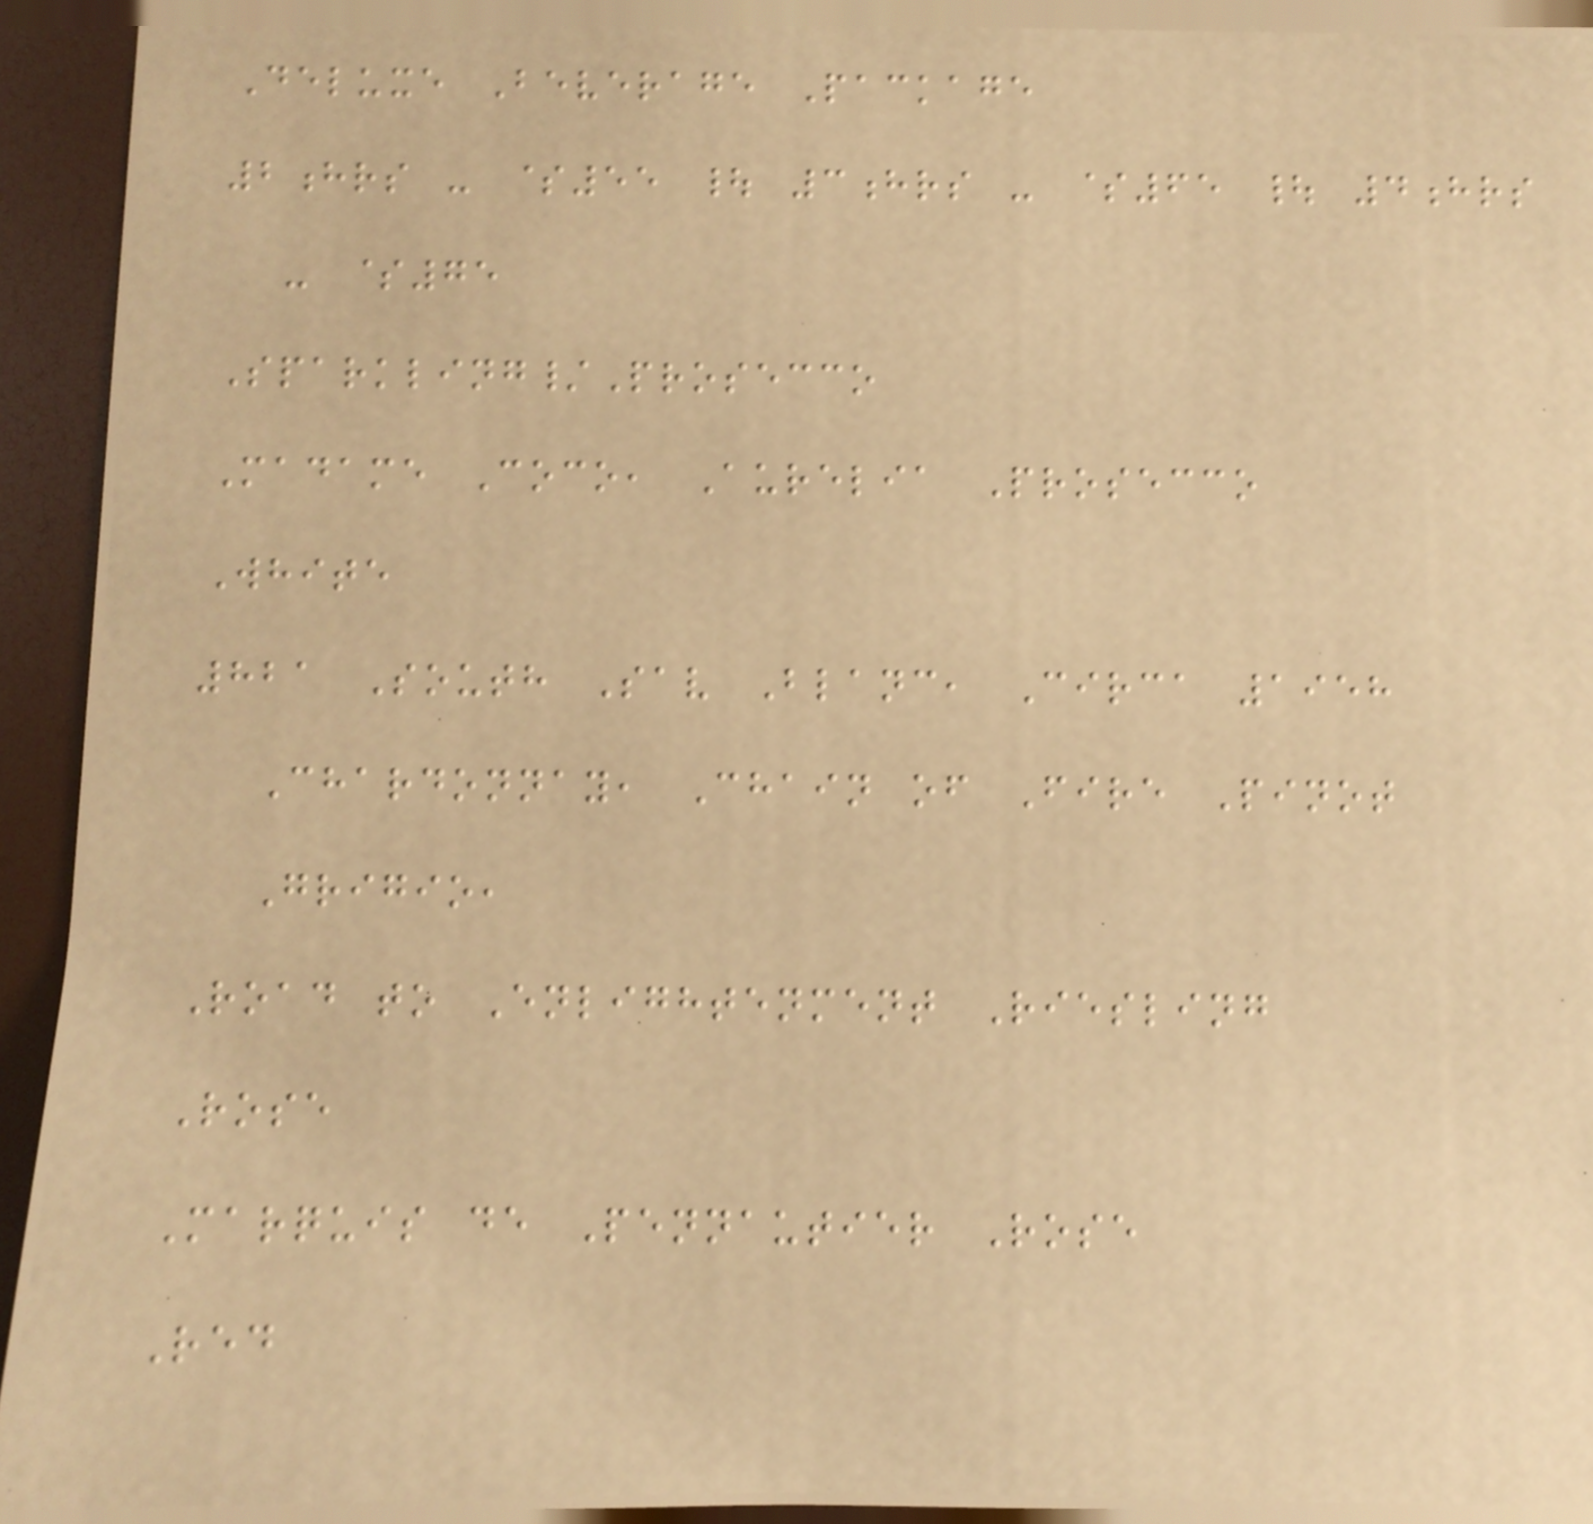Deluxe Beverage Package
2hrs - $55 | 3hrs - $65 | 4hrs
- $75
Sparkling/Prosecco
Madame Coco, Aurelia Prosecco
White
821 South Sav Blanc, Circa 1958
Chardonnay, Chain of Fire Pinot
Grigio,
Road to Enlightenment Riesling
Rose
Marquis de Pennautier Rose
Red
